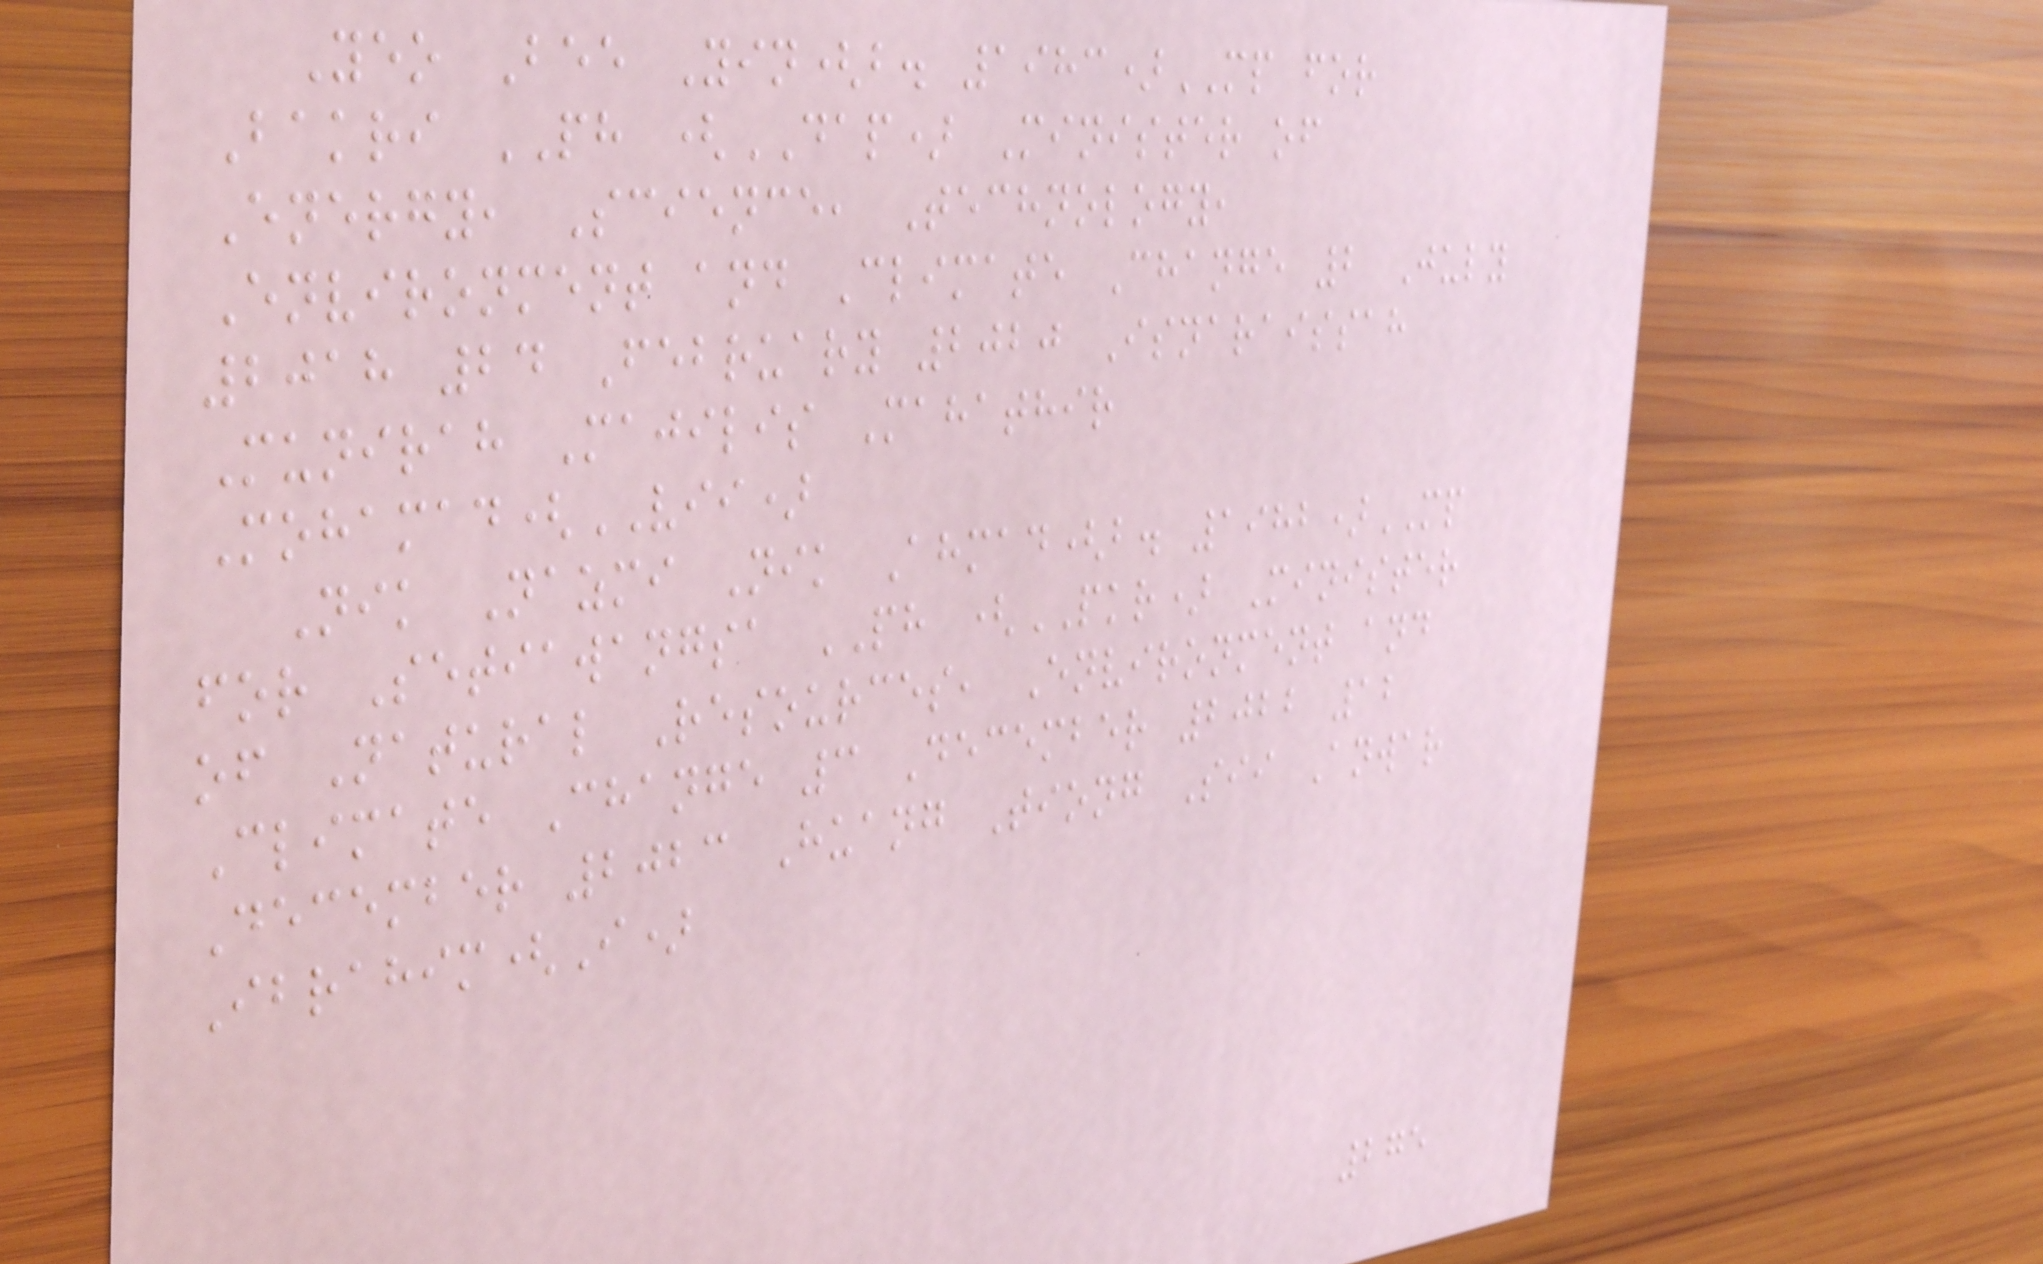Yeo Bee Yin(b. 1983)MP for
Bakri PH (DAP) Minister of
Energy, Science, Technology,
Environment and Climate Change 2 July
2018 24 February 2020 Isnaraissah
Munirah Majilis Mahathir
Mohamad(VII)
Nik Nazmi Nik Ahmad(b. 1982)MP
for Setiawangsa PH (PKR) Minister
of Natural Resources, Environment and
Climate Change 3 December 2022 12
December 2023 Huang Tiong Sii Anwar
Ibrahim(I)
275
